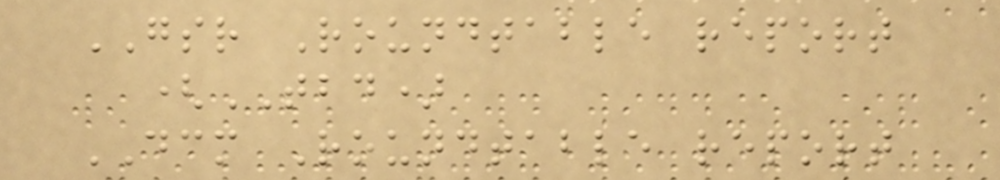GSR Roundtable report
(TBD)
DCM Roundtable report
